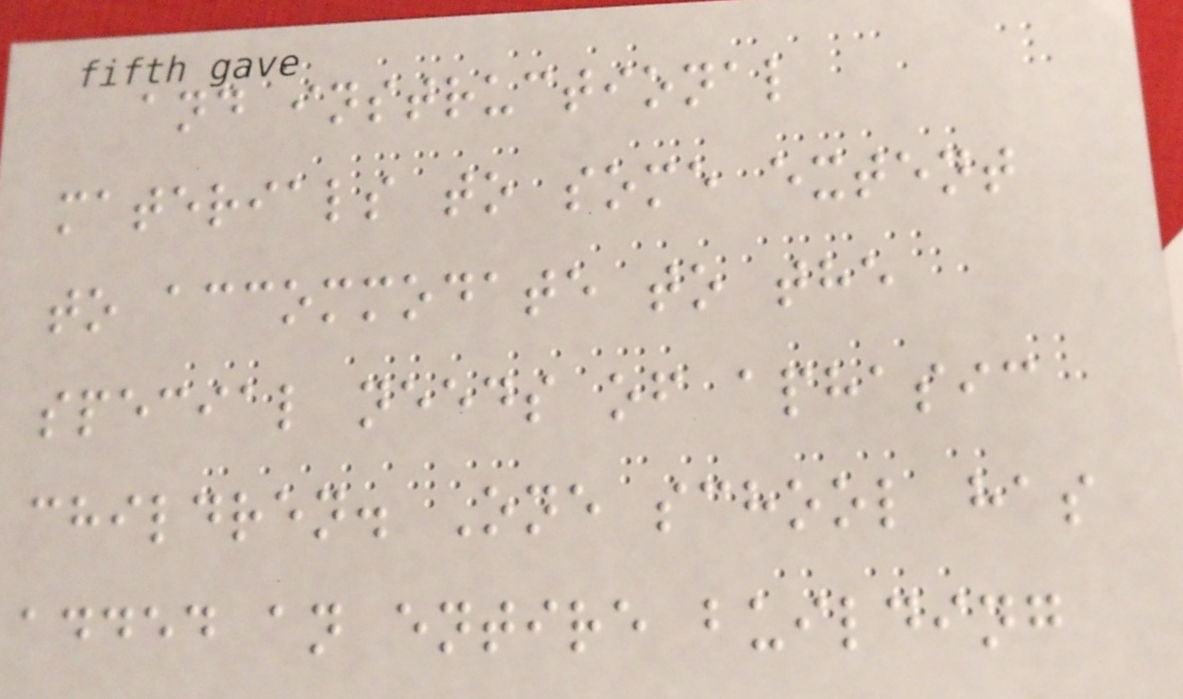and instructional
materials to some extent
to accommodate to the
special needs of aphasic
children. One school has
added an entire building
